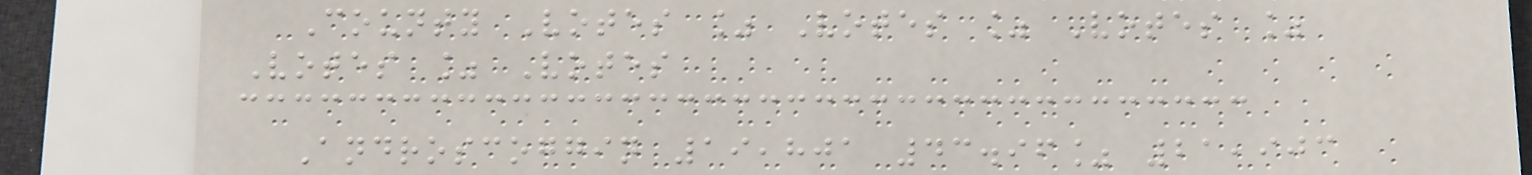County Votes % Votes % Votes %
Votes % Votes
Androscoggin 19,801 43.96% 21,903
